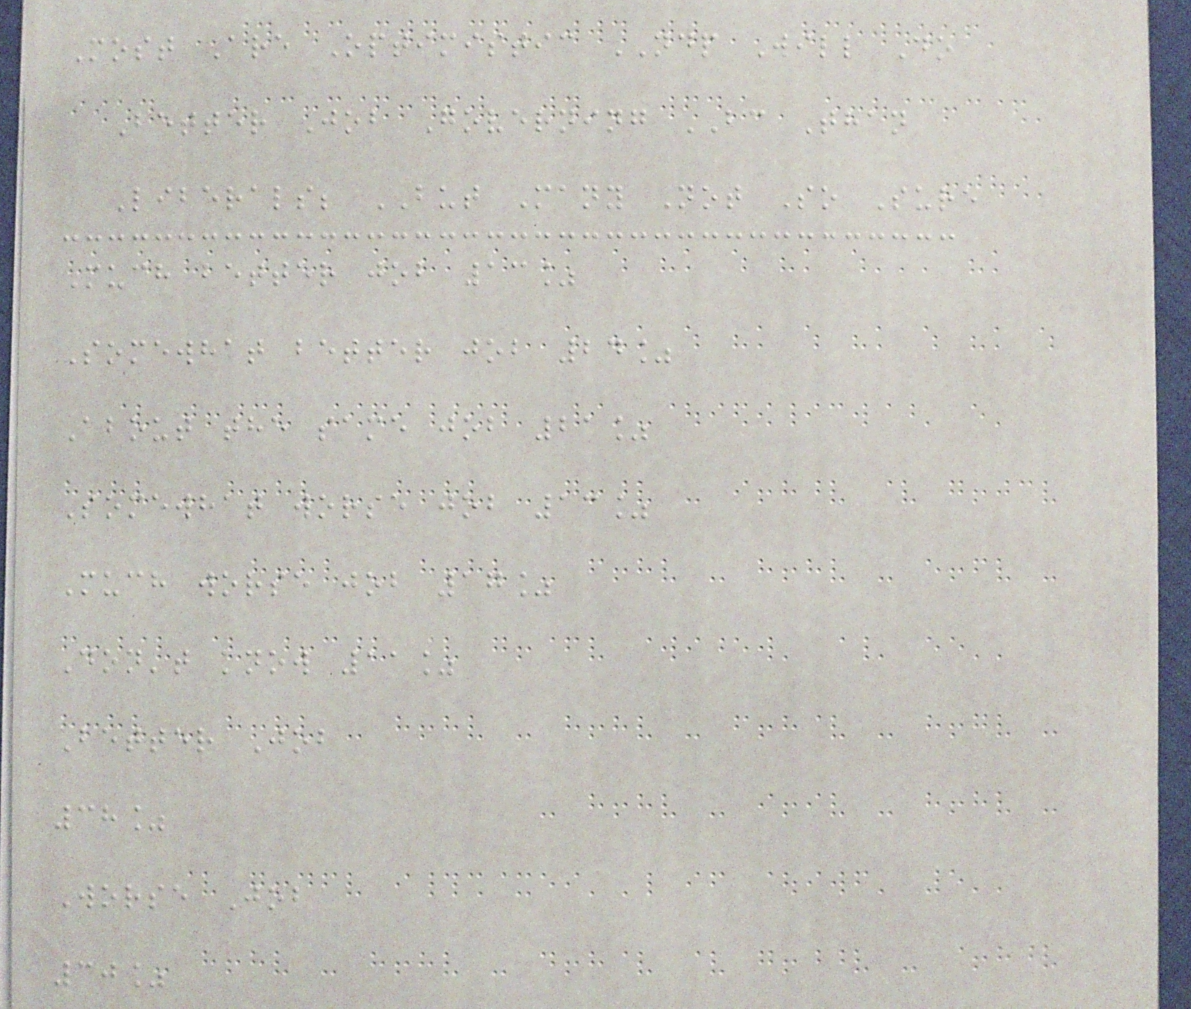Most Are Optimistic NDP Will Do
Better Job Governing BC Than
Liberals; BUT Many Not So Sure
Much better job 13%
Somewhat better job 24%
About the same job 21%
Somewhat worse job 13%
Much worse job 17%
Don't know 11%
Better Job
38%
Worse Job
30%
